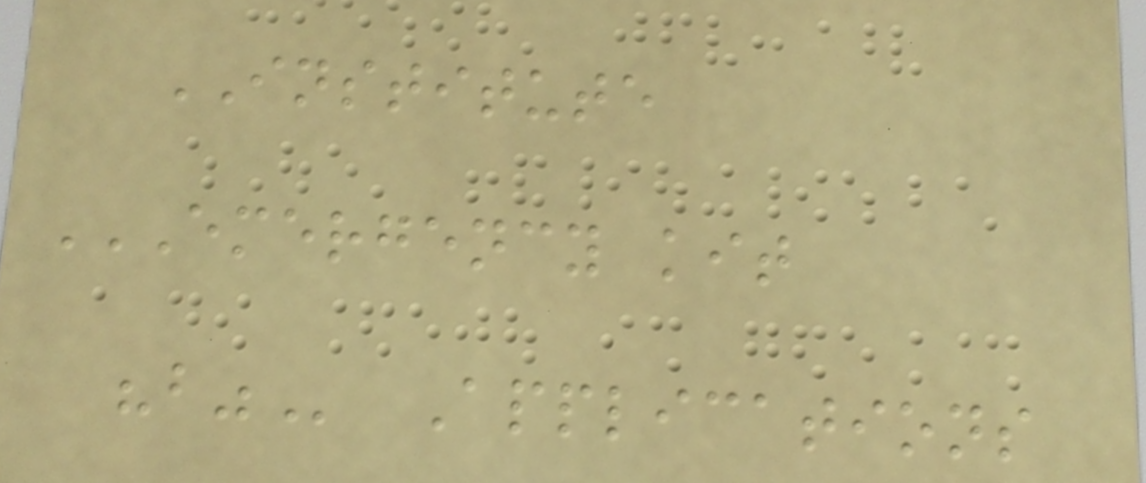INSTITUTE
EMERGENCY KIT
"B" Applications
